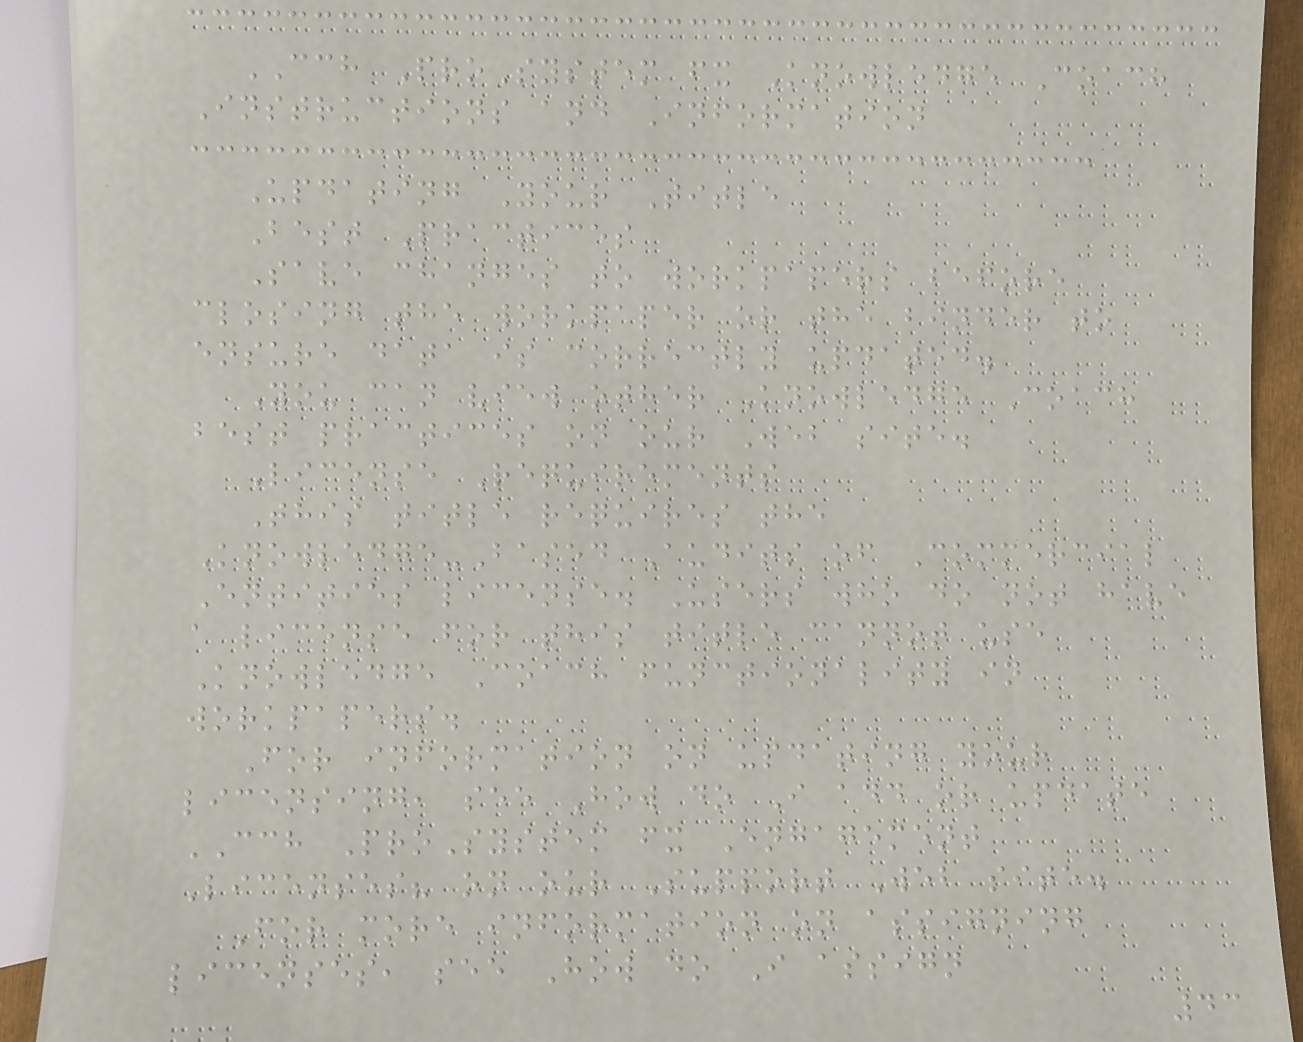CCH ProSystem fx Knowledge Coach
Instructions and Information
Updating Your Title
Best Practices
Save changes to workpapers before
closing the workpaper or the binder to
ensure data is correctly updated.
You can view other Knowledge Coach
best practices on our Web site.
License Requirements
This title requires the
Knowledge-Based Audits of Commercial
Entities license. Users who do not have
a license for this title cannot use
Knowledge Coach functionality in
workpapers.
For information on updating your
licensing, see How do I add or update
CCH ProSystem fx Engagement
Licenses? on our Support Web site.
For more information on assigning
licenses, see How do I assign
43
